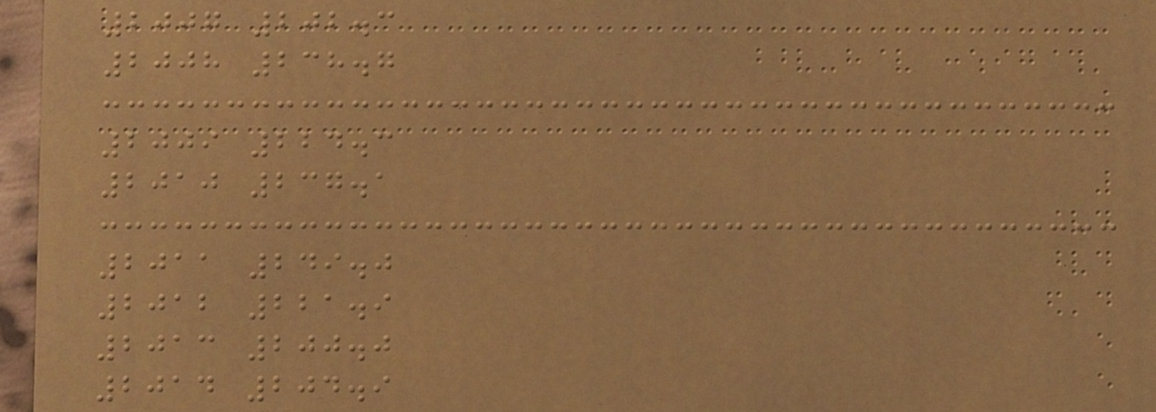2007 202.3
2008 238.7
2009 224.3
2010 237.1
2011 249.0
2012 221.9
2013 200.0
2014 204.9
